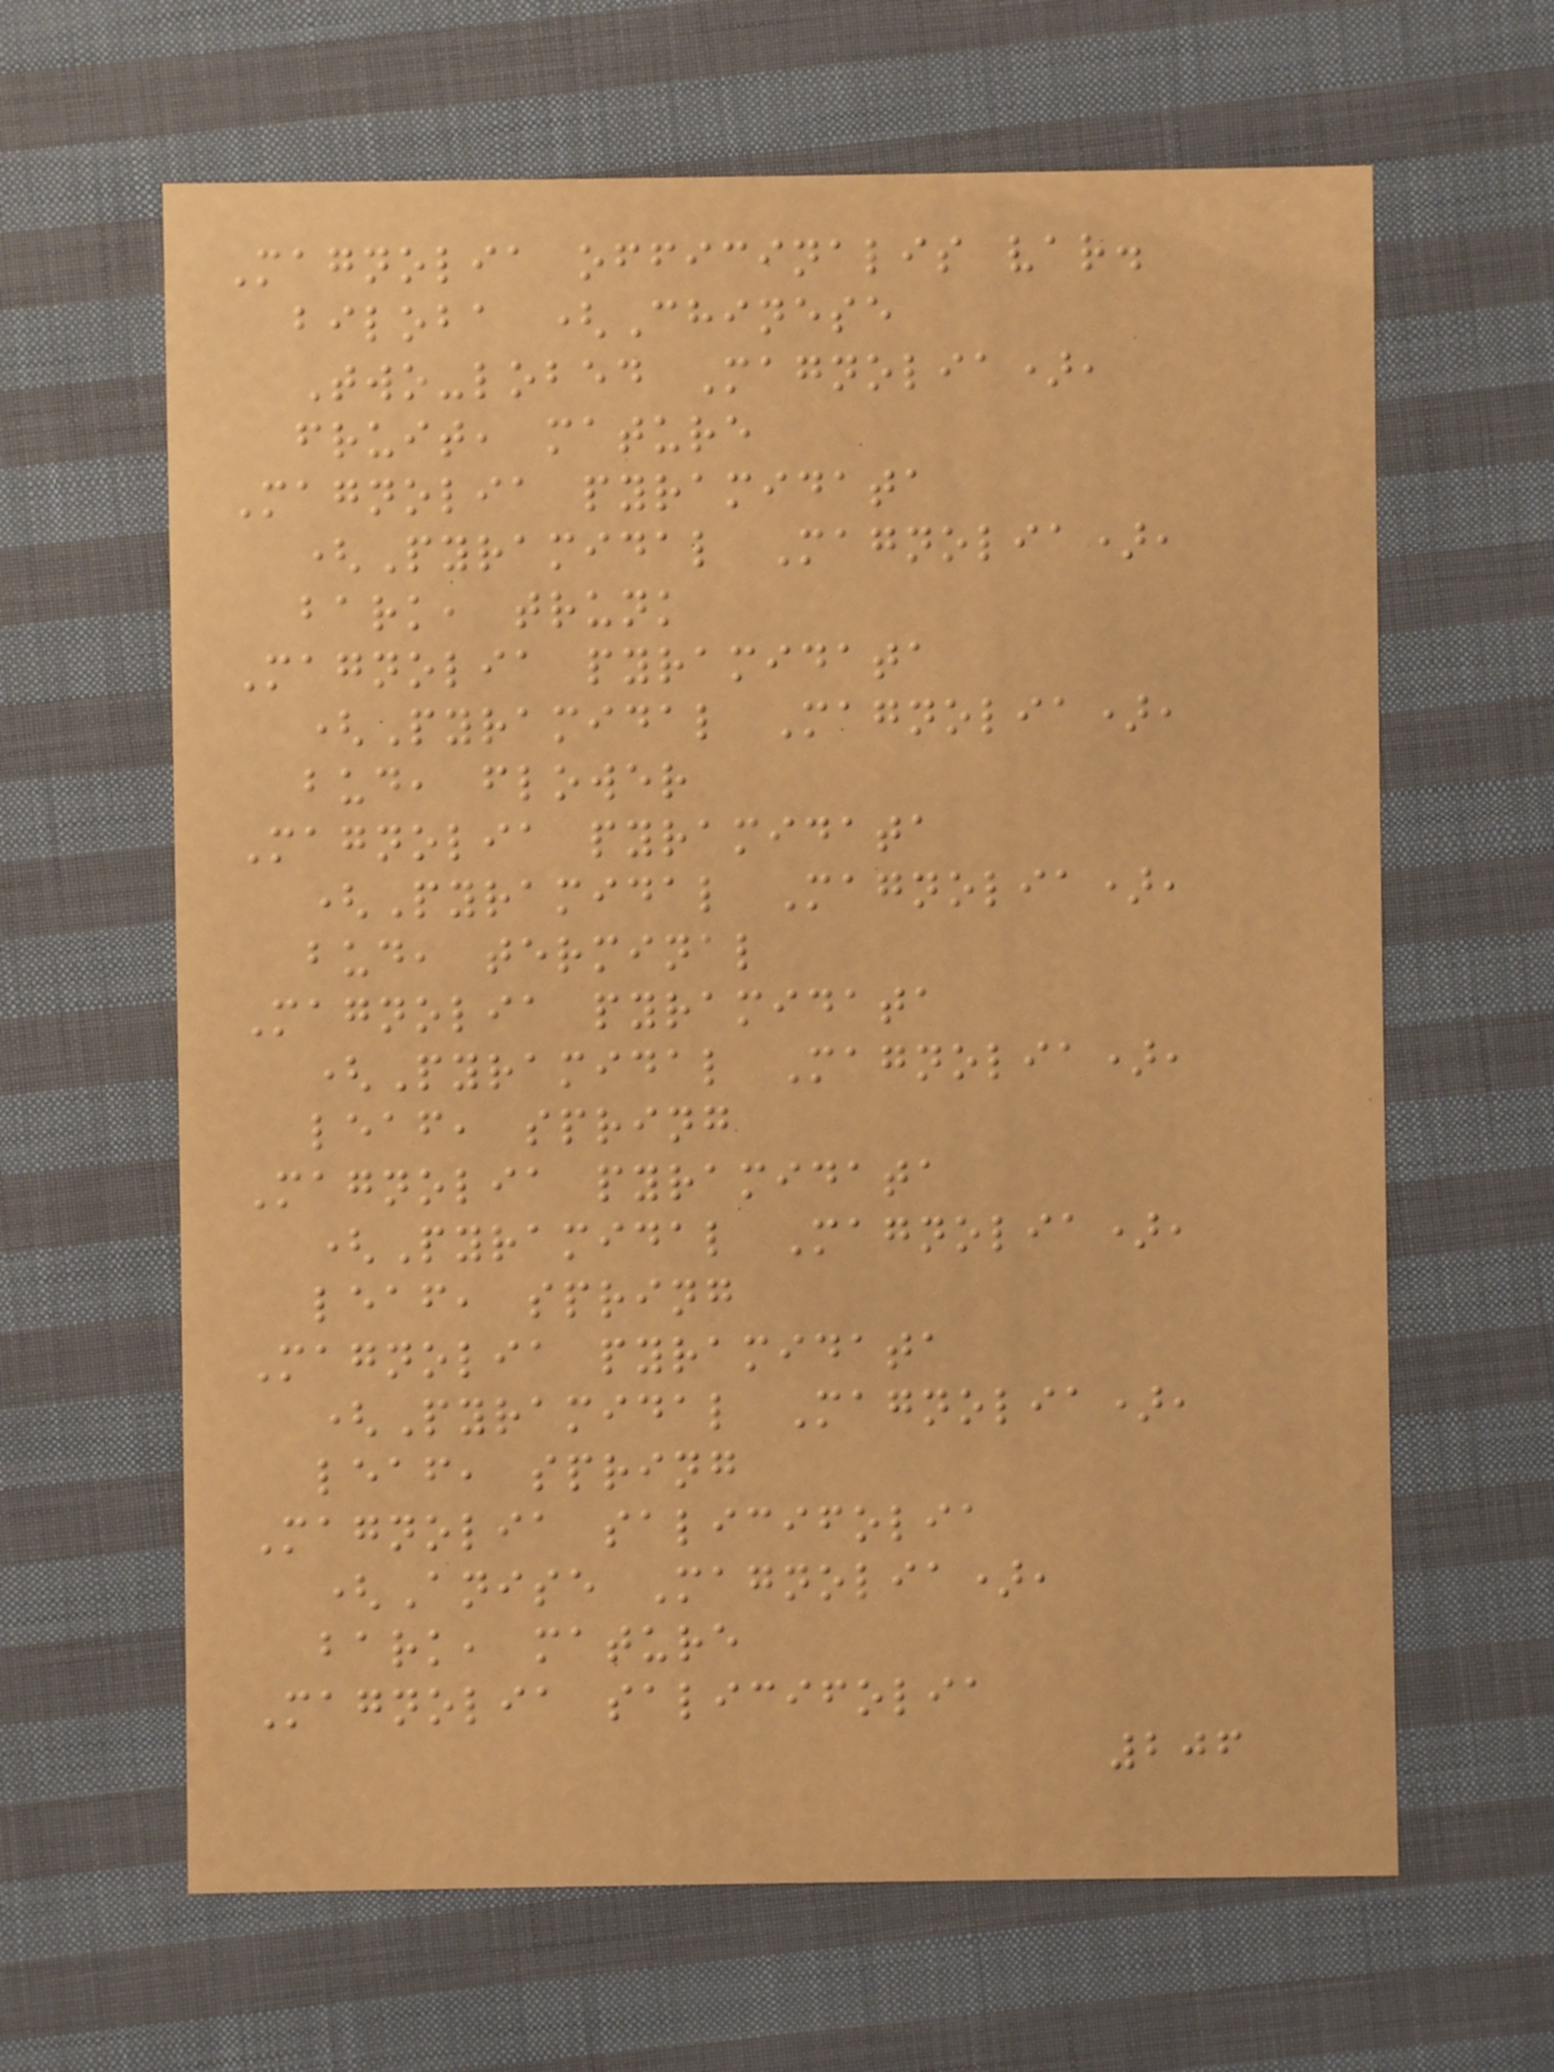Magnolia officinalis var.
biloba (Chinese
Two-lobed Magnolia),
fruit, mature
Magnolia pyramidata
(Pyramidal Magnolia),
bark, trunk
Magnolia pyramidata
(Pyramidal Magnolia),
bud, flower
Magnolia pyramidata
(Pyramidal Magnolia),
bud, terminal
Magnolia pyramidata
(Pyramidal Magnolia),
leaf, spring
Magnolia pyramidata
(Pyramidal Magnolia),
leaf, spring
Magnolia pyramidata
(Pyramidal Magnolia),
leaf, spring
Magnolia salicifolia
(Anise Magnolia),
bark, mature
Magnolia salicifolia
206
